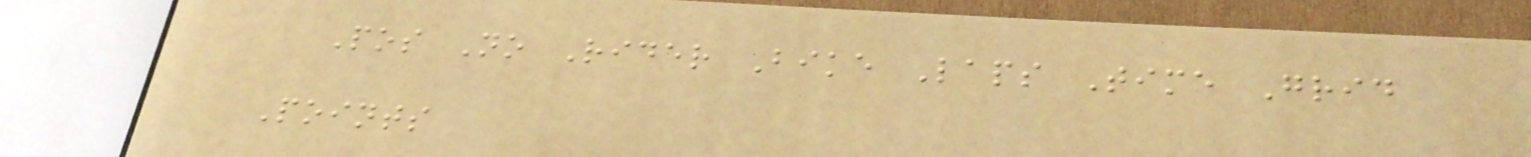Pos No Rider Bike Laps Time Grid
Points
